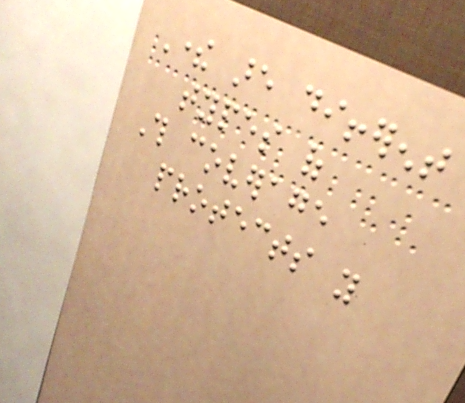There are different
types of
This coverage
protects you
